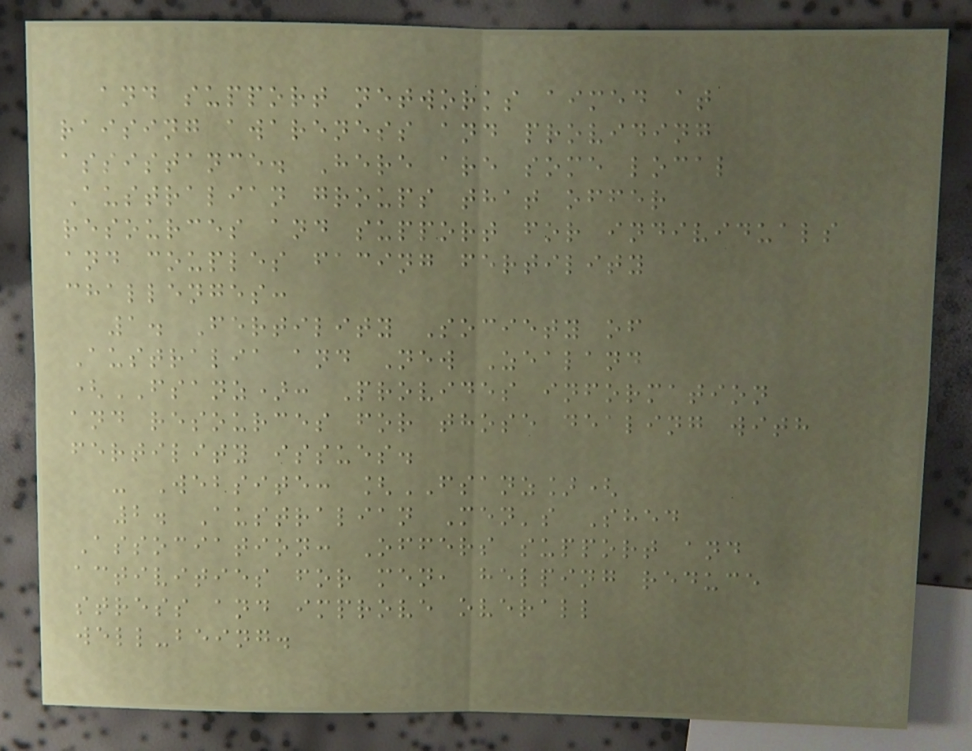and support networks aimed at
raising awareness and providing
assistance. Here are some local
Australian groups that offer
resources and support for individuals
and couples facing fertility
challenges:
1. Fertility Society of
Australia and New Zealand
(FSANZ): Provides information
and resources for those dealing with
fertility issues.
- Website: [FSANZ](
2. Australian Men's Shed
Association: Offers support and
activities for men, helping reduce
stress and improve overall
well-being.
